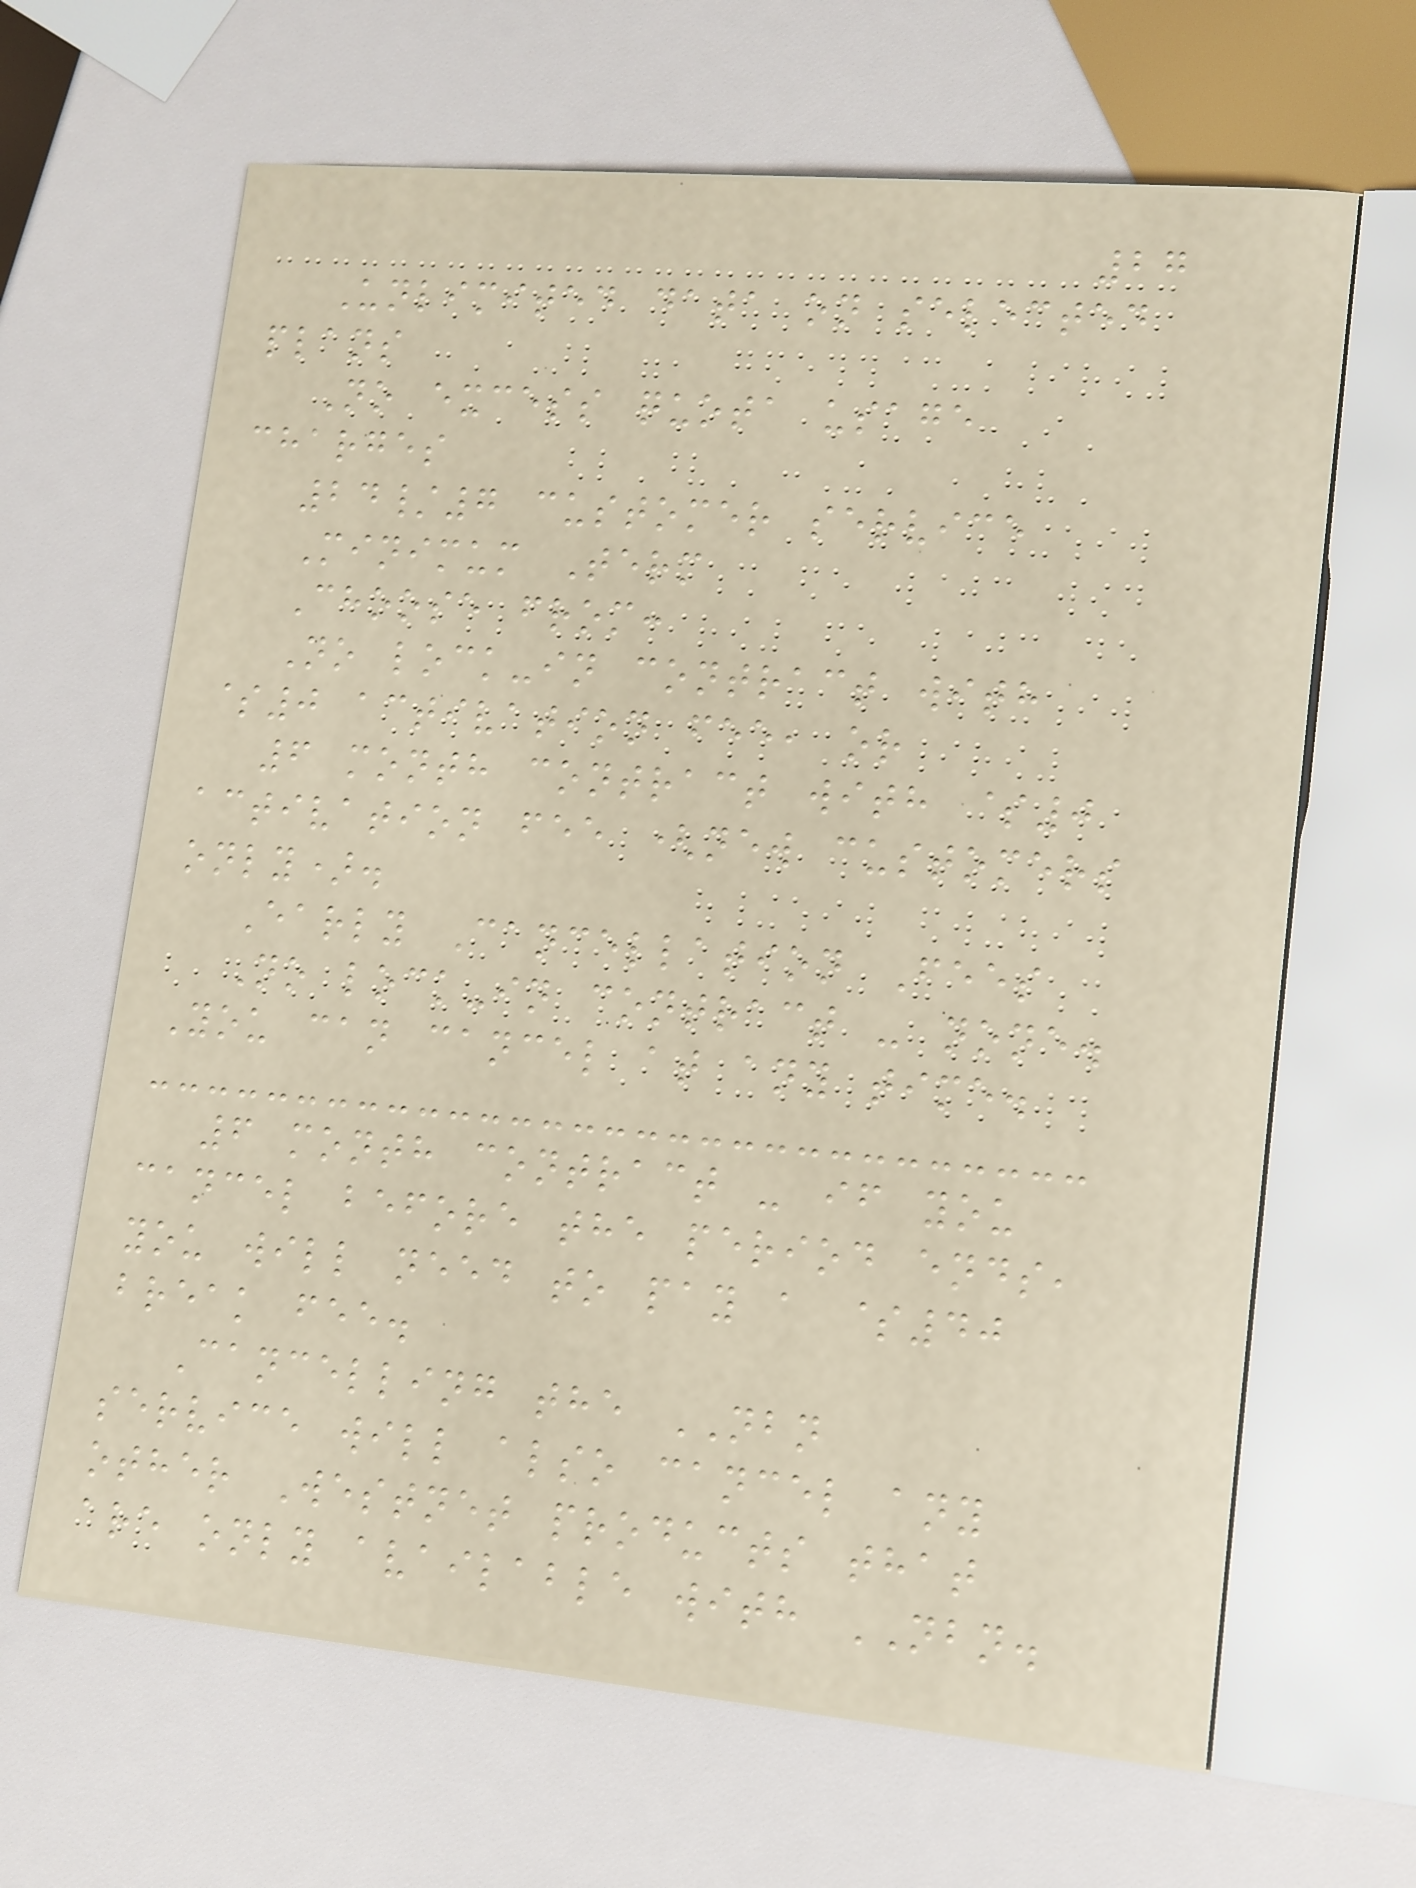27
Unlimited data on selected
plans
No excess quota usage
charges
24/7 customer service
Minimum Term
Choose from:
No lock-in contract with
$0 activation fee, or
6 month contract with $0
activation fee (new customers
only).
Early Cancellation Fees
No lock-in contract - none.
You can cancel at any time.
6 month contract - if you
cancel before the period ends,
you will need to pay a $40
break fee.
Cancelling the NBN
service will also cancel any
other Westnet products that
are only available with NBN.
